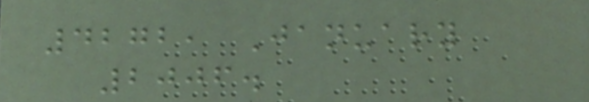4272, January
2006.
